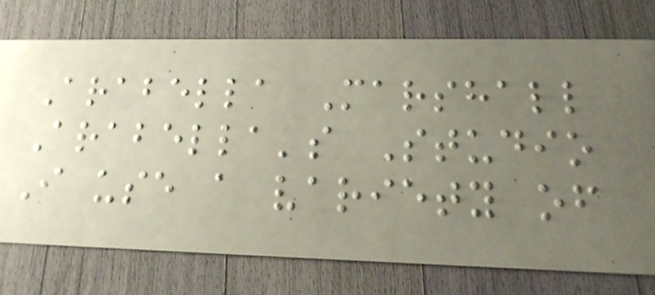Arabella Marshall
Arabella's Studio
I use a variety of
